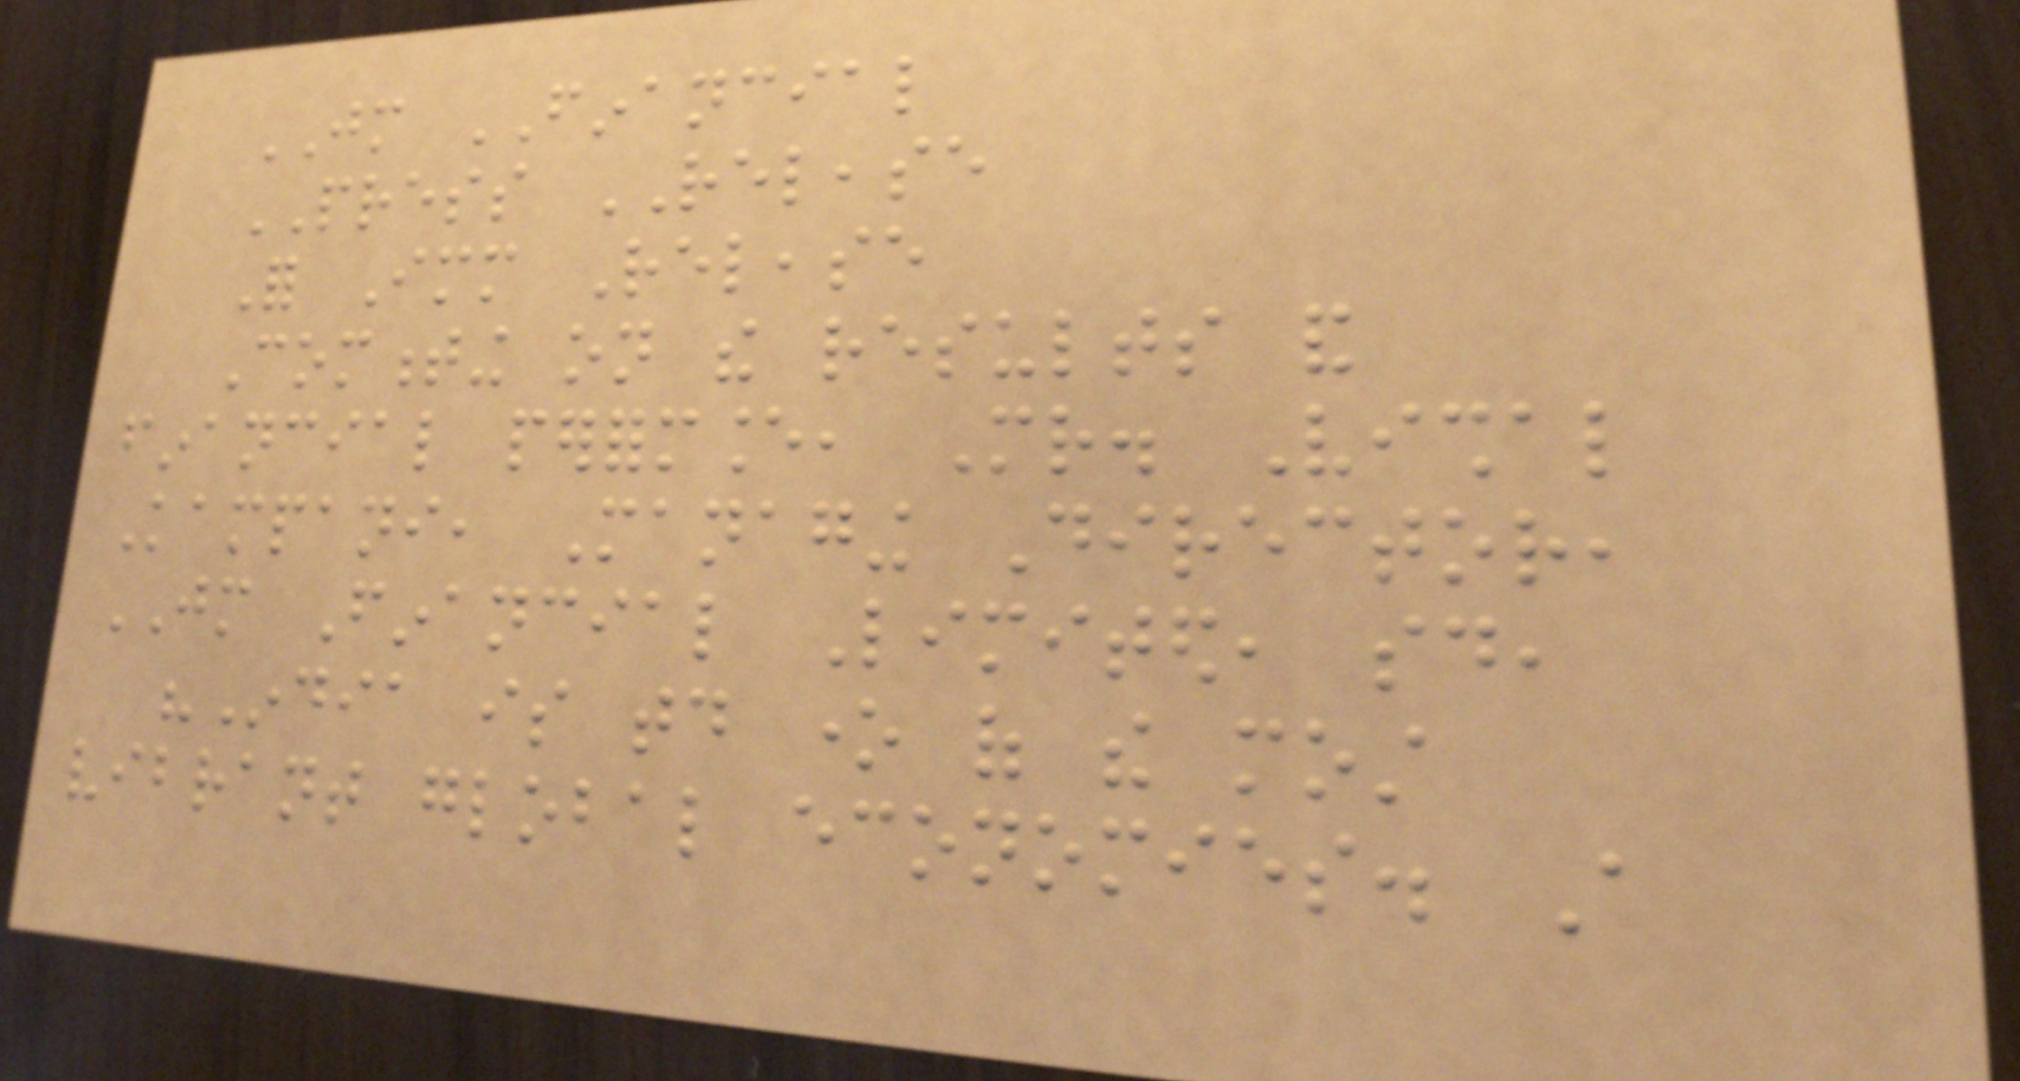JM FINANCIAL
PRESS RELEASE
For Immediate Release
Commenting on the results and
financial performance, Mr. Vishal
Kampani, Managing Director,
JM Financial Limited, said,
"India is today one of the most
vibrant global economies. A
